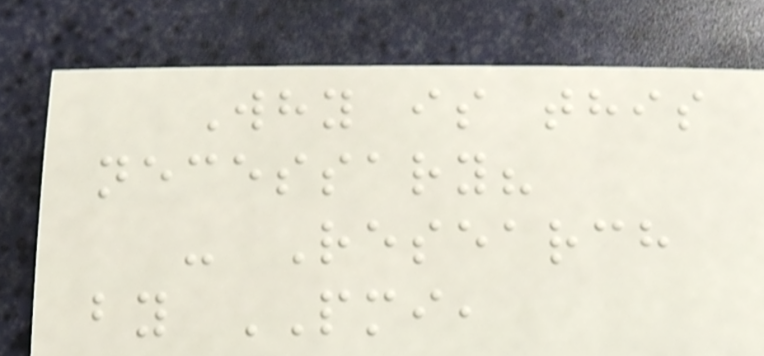Why is this
necessary?
- Research
by PMI,
